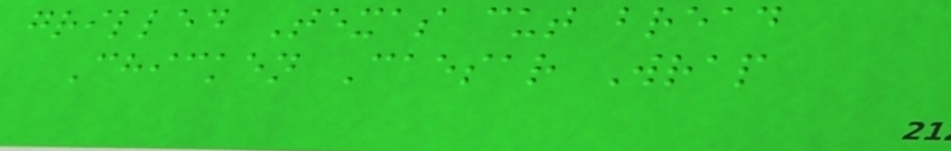grilled Texas cut bread
Chicken Caesar Wrap
